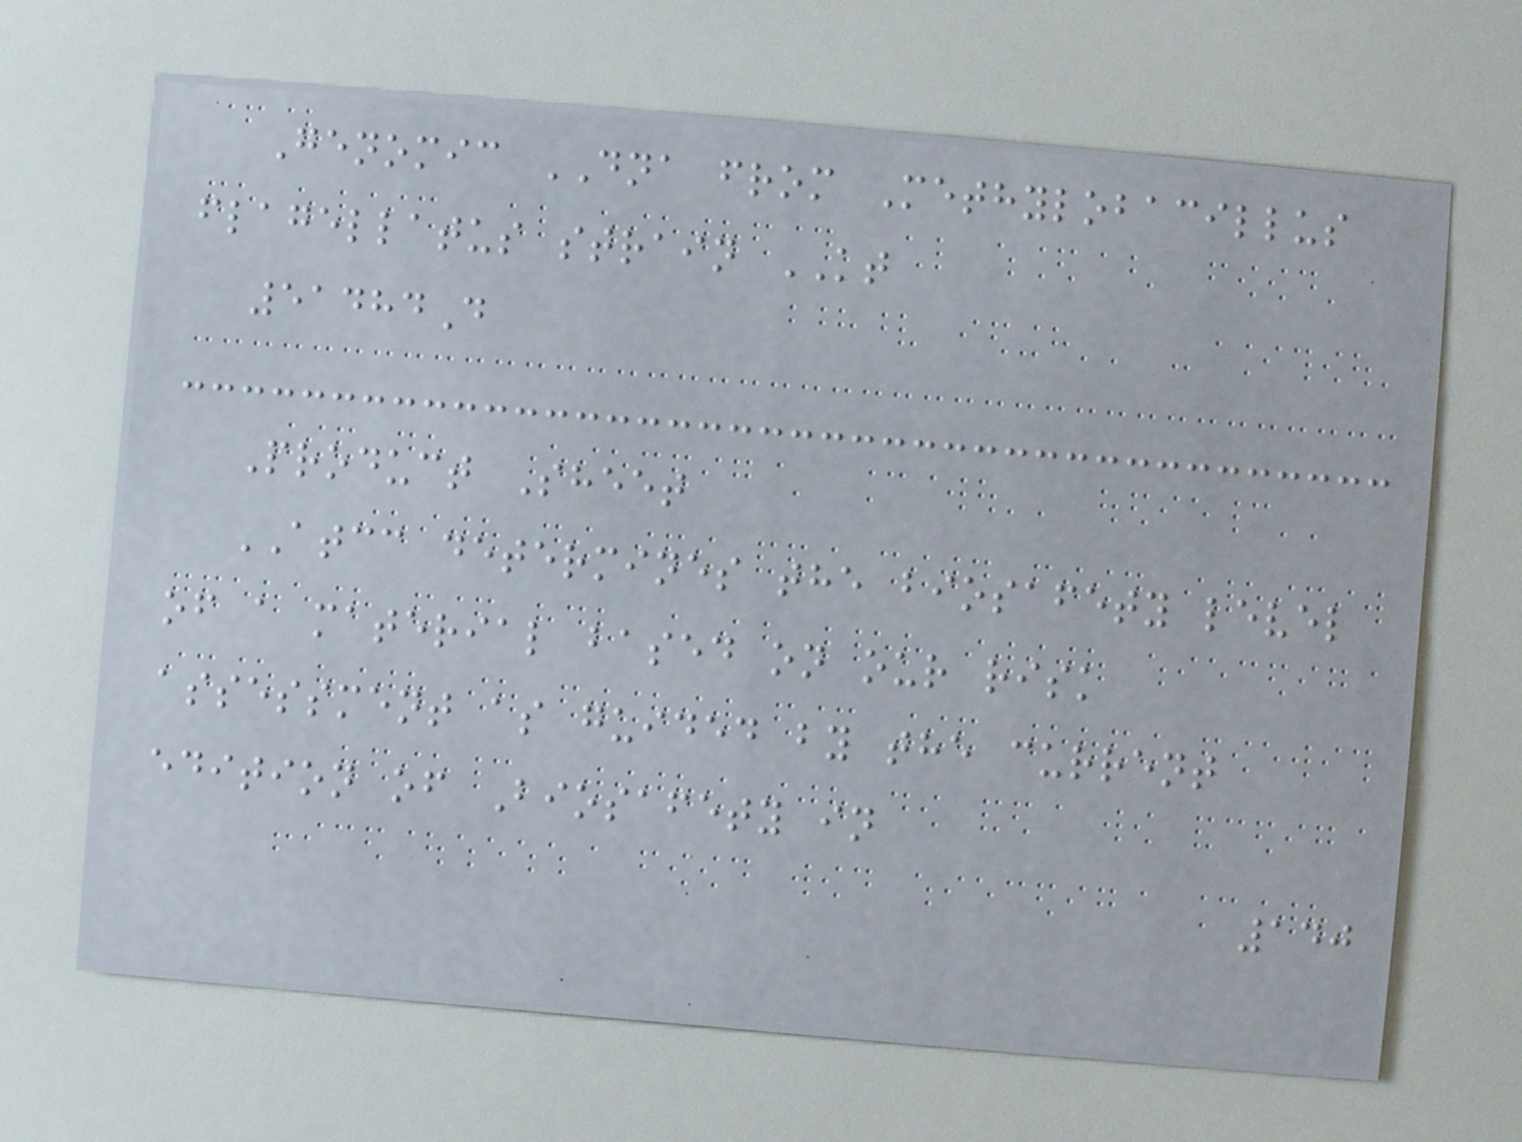Genomic DNA from Methylobacillus
flagellatus strain KT
51484D
Product Sheet
ATCC determines the biosafety level
of a material based on our risk
assessment as guided by the current
edition of Biosafety in
140
